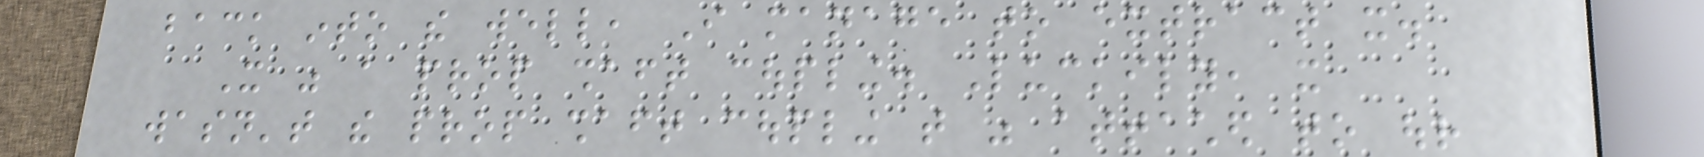back into the well, I manage to extract it.
It was a prop shaft coupling. Luckily, it
wasn't the prop shaft coupling that was attached to our
